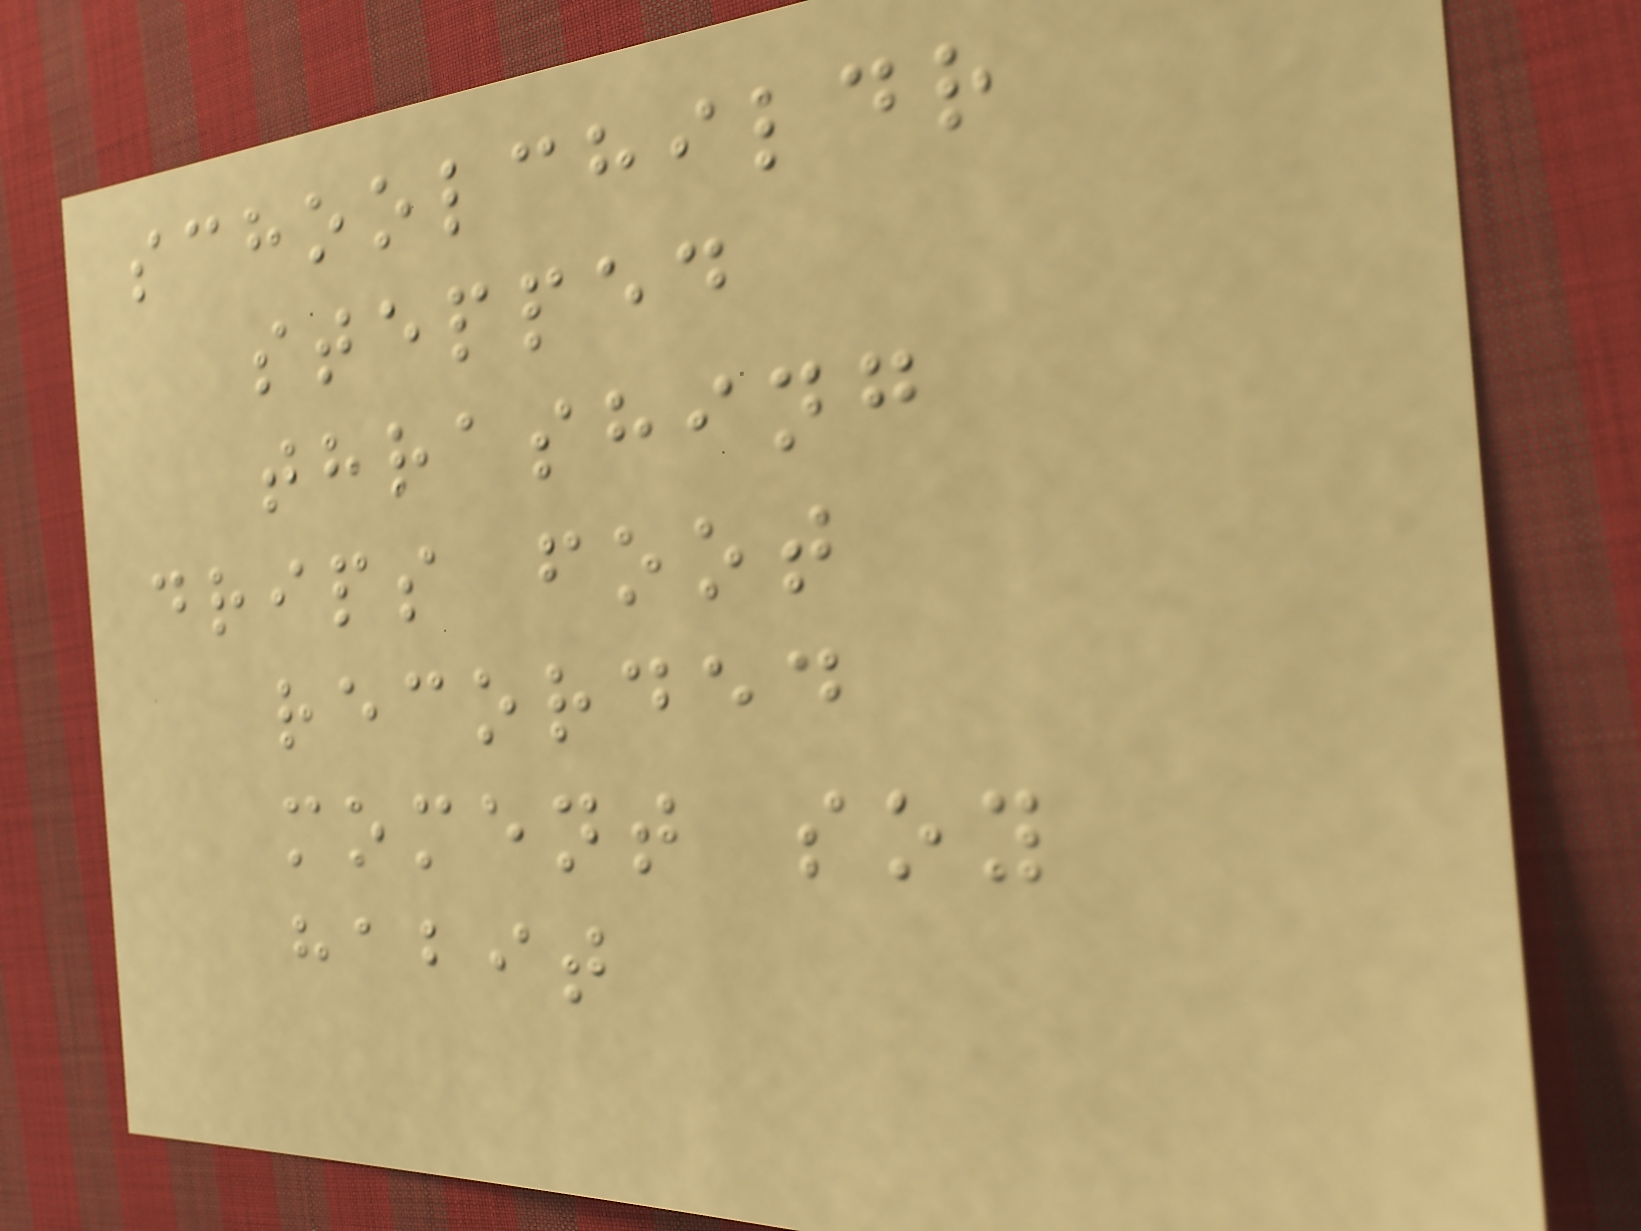schoolchildr
stepped
thrashing
drips foot
recorded
moment soy
habit
